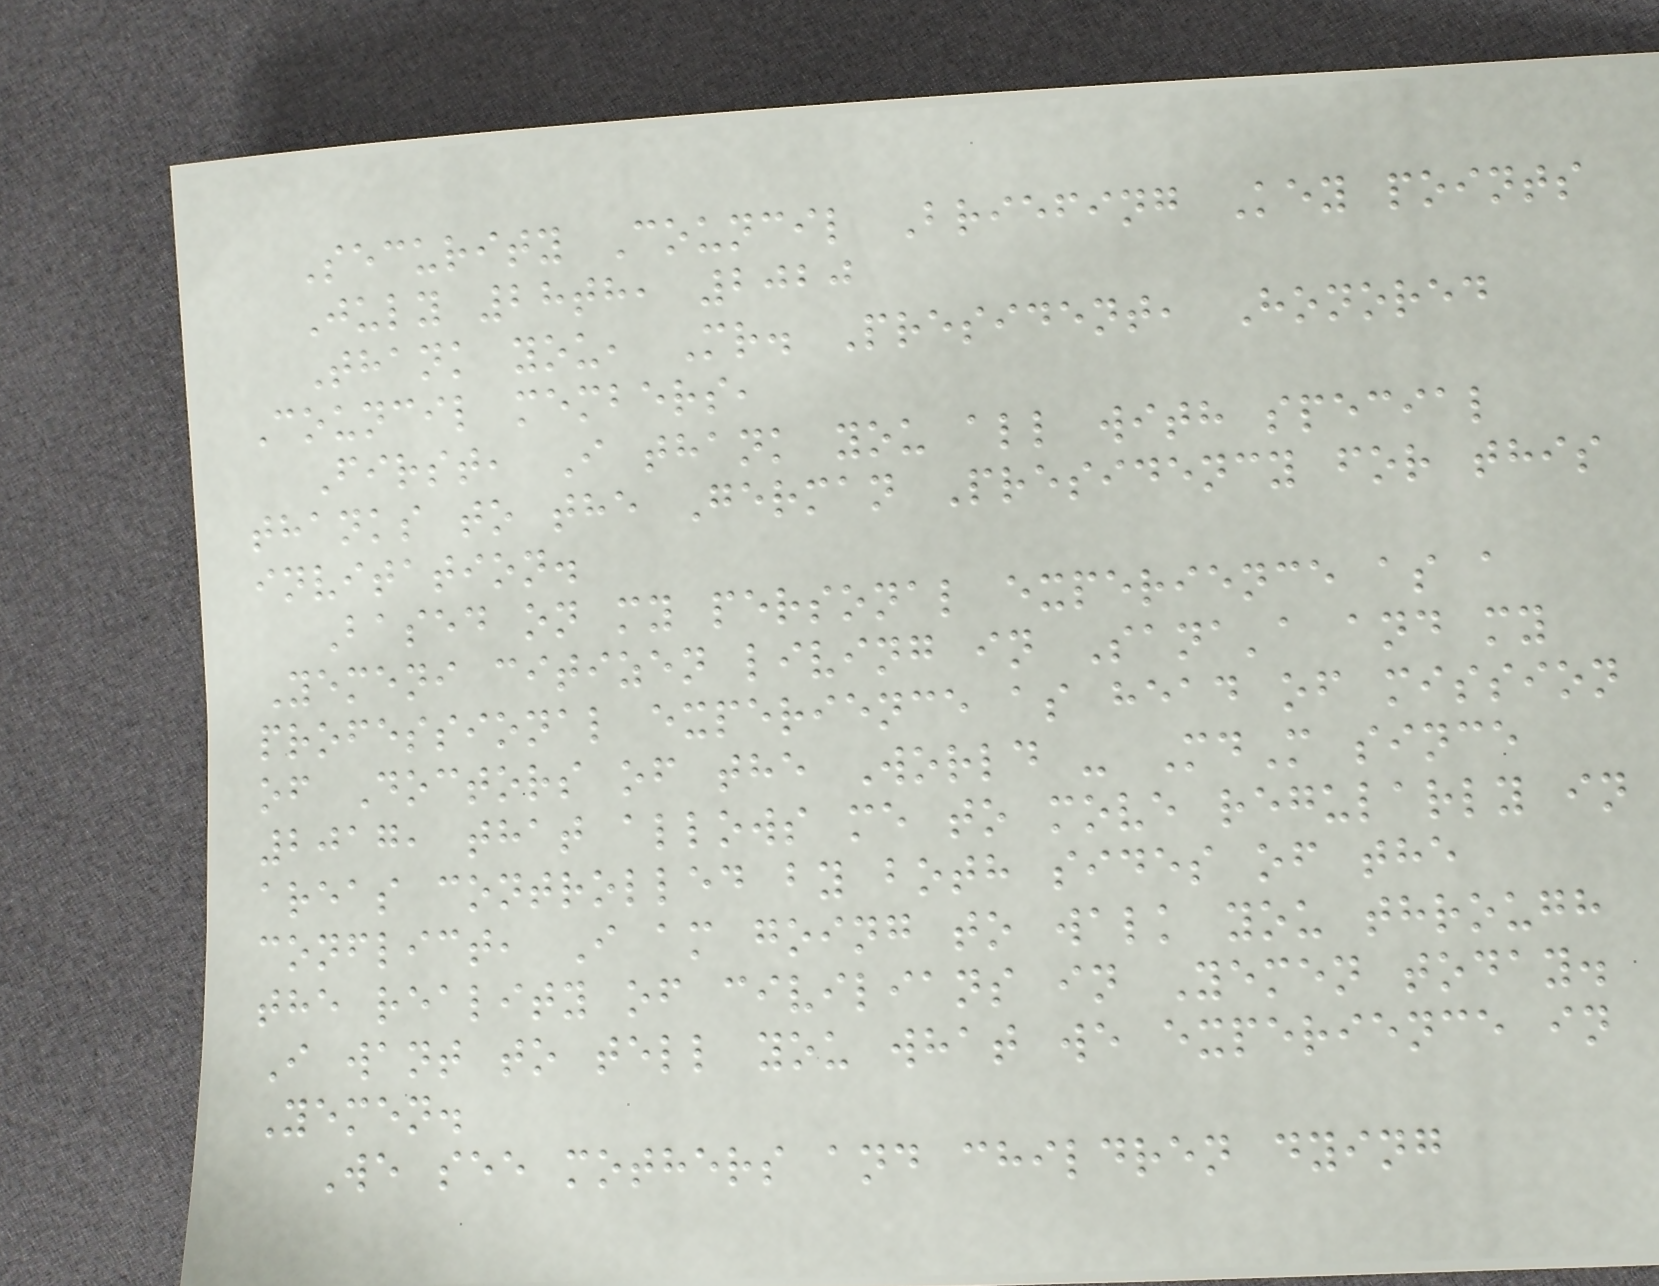Security Council Briefing Key points
July 28th, 2020
Thank you, Mr. President, Honored
Council members,
First, I thank you all with special
thanks to the German Presidency for this
invitation.
Based on my personal experience as a
Yemeni citizen living in Sana'a and my
professional experience as head of mission
of Doctors of the World - MdM since
2017, that allows me to move regularly in
areas controlled by both sides of the
conflict, I am going to walk you through
the reality of civilians in Yemen today.
I want to tell you what we experience in
Yemen.
We see mothers and children dying
